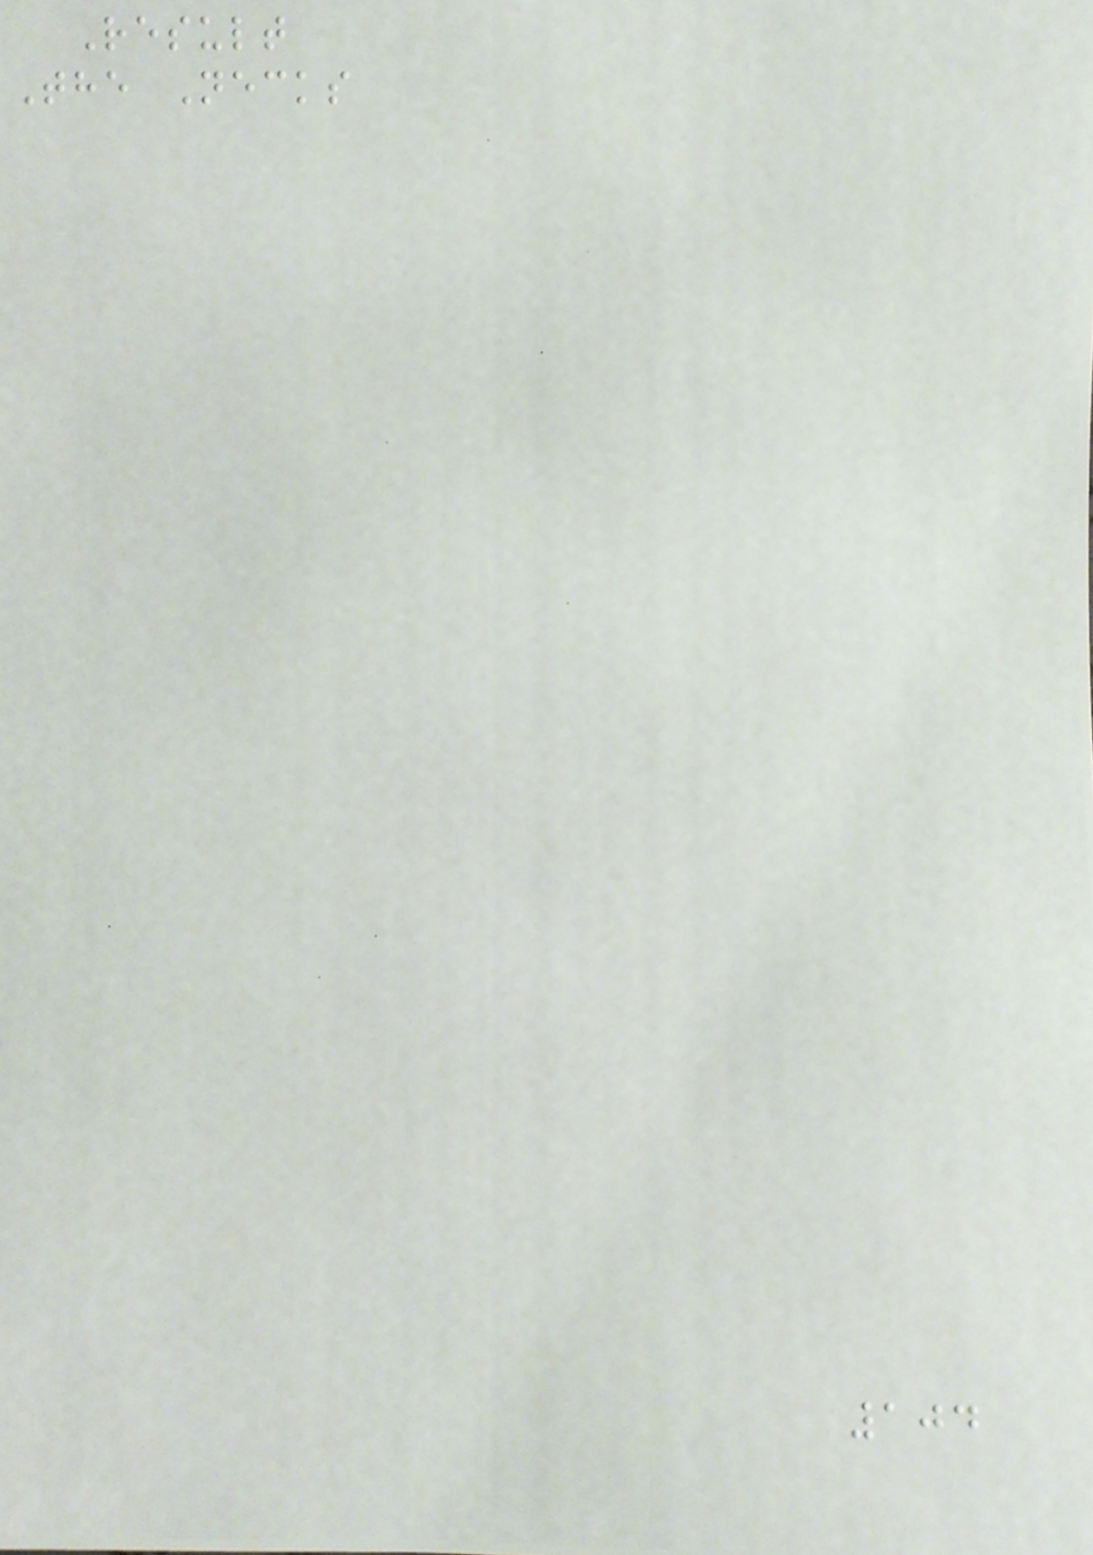Result
The Necks
104
